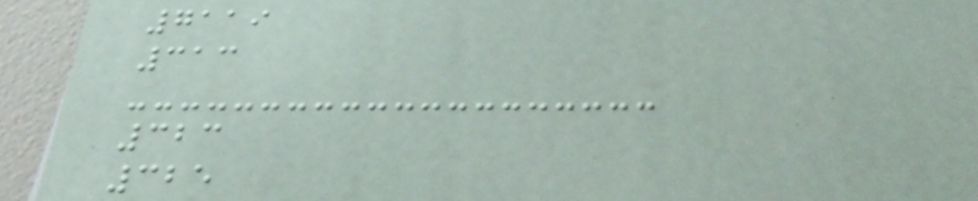7119
313
323
325
